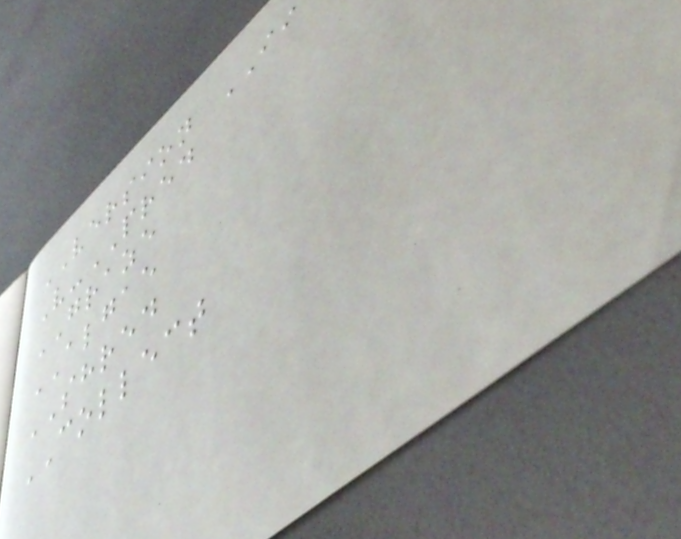VERSION II
V-PRED
GRAZE
ALGAE
SHRED
COLLECT
